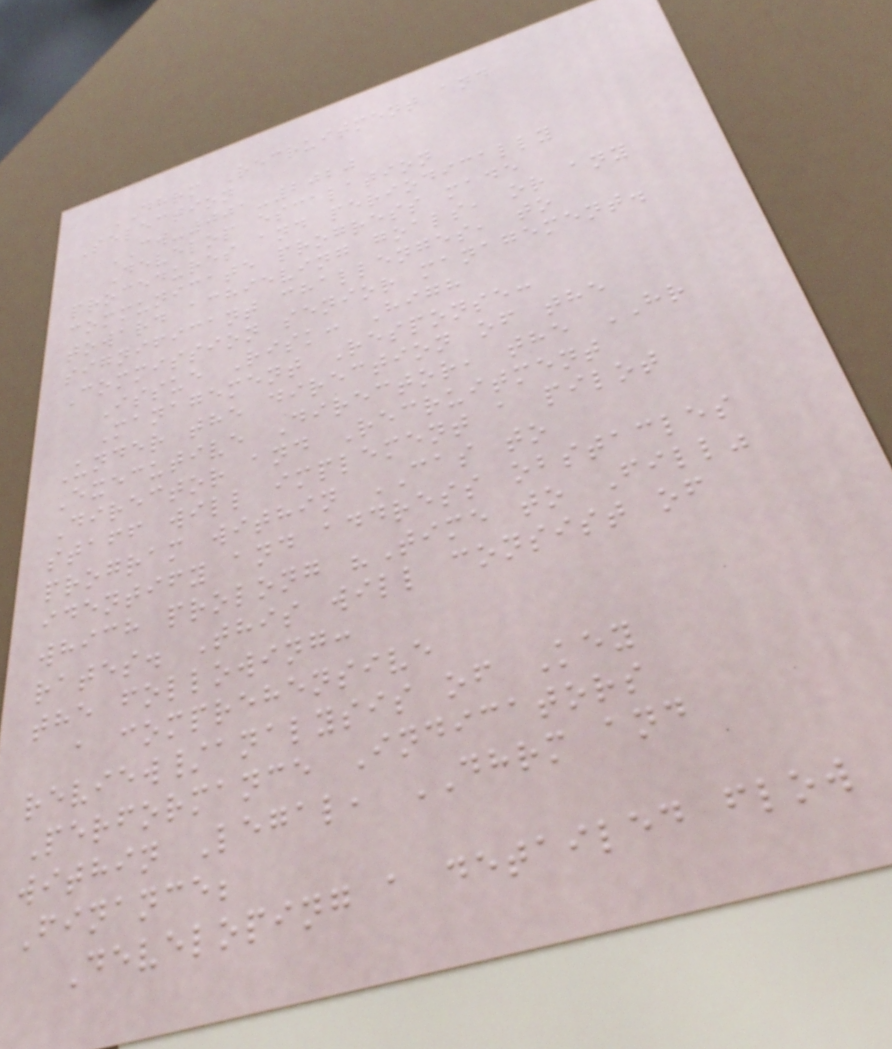DHRM Recruitment and
Selection
CW-001-2020
Develop escalation
procedures and periodically
communicate progress made
toward achieving goals, or any
significant challenges, to
Commission senior management.
Issue Risk: High
Management Response:
Under the direction of the
Executive Director, the HR
Director and Recruitment
staff will implement a pilot
program within CAS to
identify and address obstacles
which prolong "Time to Fill"
rates. This will consist of
the following:
a comprehensive
review/analysis of Key
Performance Indicators
within Legal, DHRM and
Finance;
Developing a detailed flow
